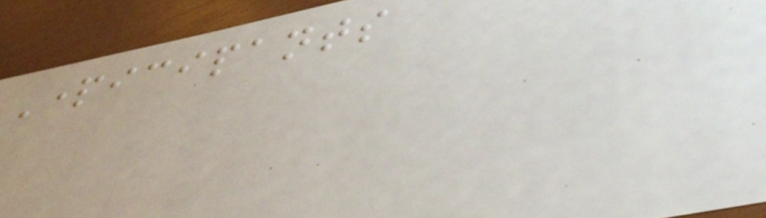Participants
